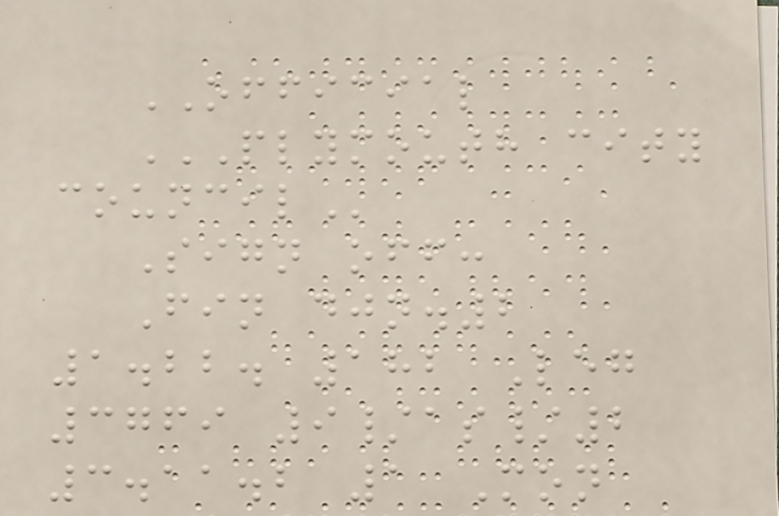OFFICIAL
PLYMOUTH CITY
COUNCIL
Sign off:
Fin djn.2
1.22. 182 Leg
3769 9/as/2
3.11.2 1 Mon
